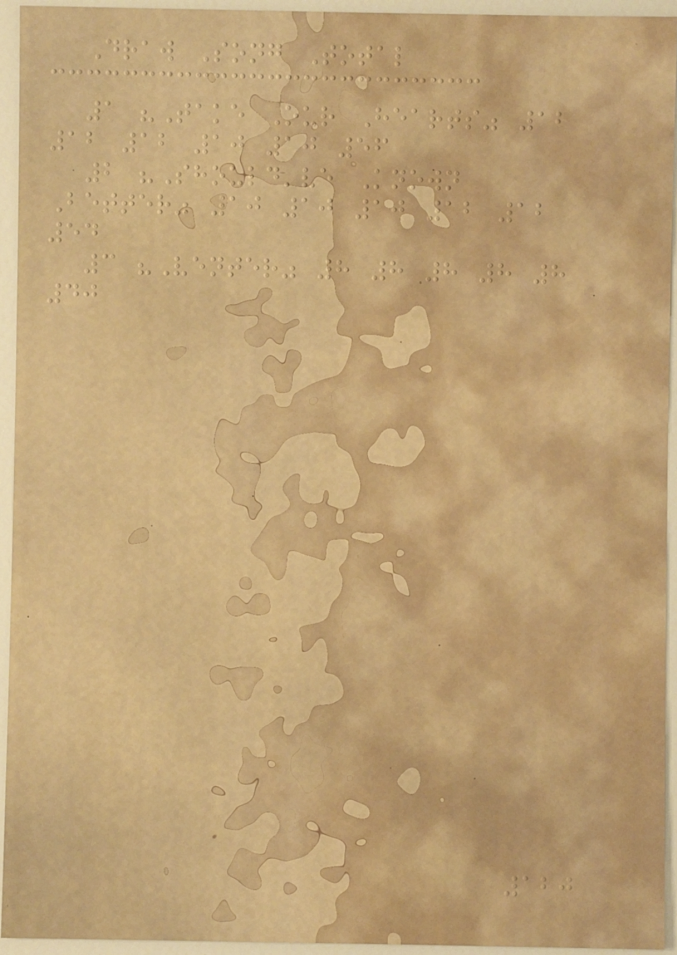Draw Song Total
1 "Take Our Hearts" 12
12 12 10 10 56
2 "Should've Known
Better" 10 10 10 12 12
54
3 "Venter" 8 8 8 8 8
40
120
